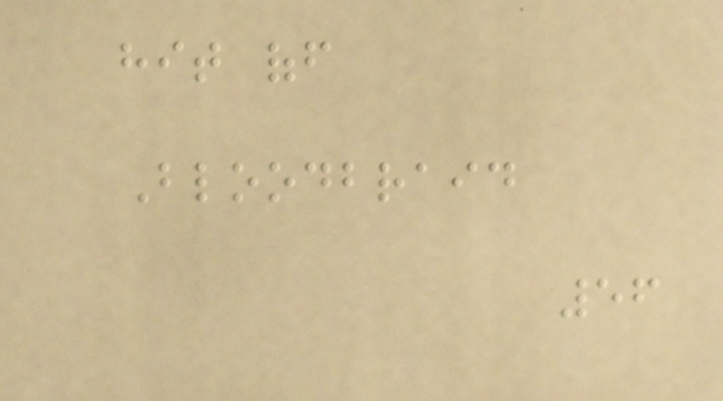hit off
Bloodbraid
56
